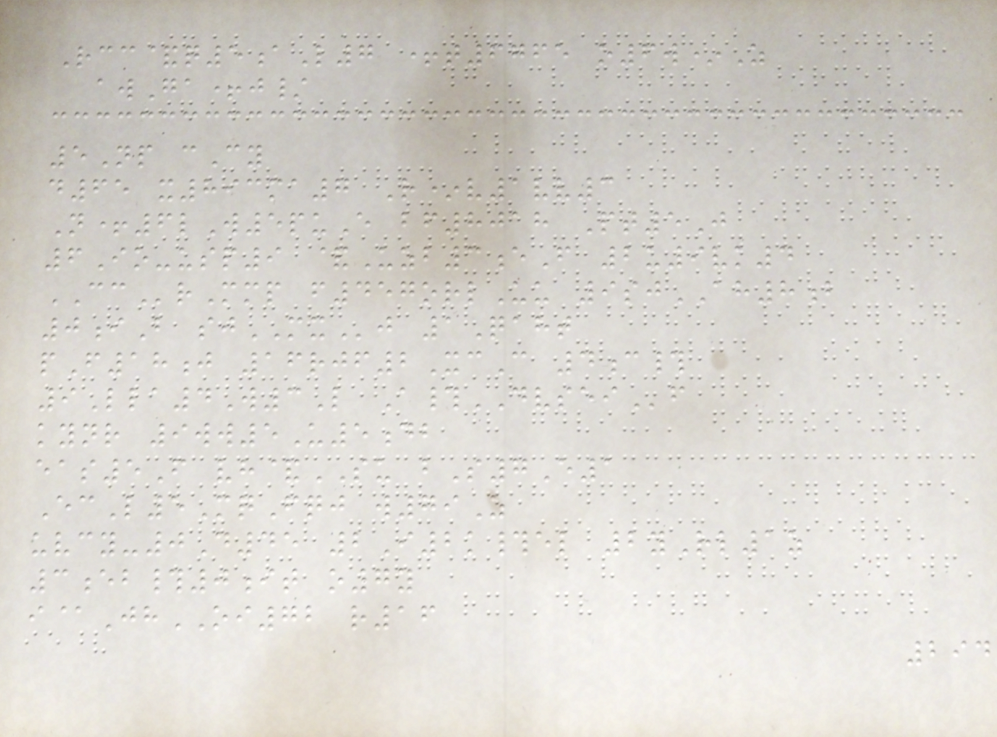Rcc&q5aL7 +t6765 o6w*Z
awGa+j/
5Np cCy
d65 x893ma7 R*v1vv3
N+6lW5puE bf8018 Pt5J
6Io-usp9 &Uzb3eF 2u9vk4
CCrMmp f457orlUu 9sjAH8b
0iB sjMXj 1Qaht
pF18j 16rjf2XcC 4c#
9Lla4W3L A#DVSEIf
kynr 9ww5U5db
eas5F vh&SU bS7E1
EcL5MqFqj w79Z
uvcy-0D45 2I2k#el 2yRl1z
3eb#0it o7y
i@JhOI72 r16
294
